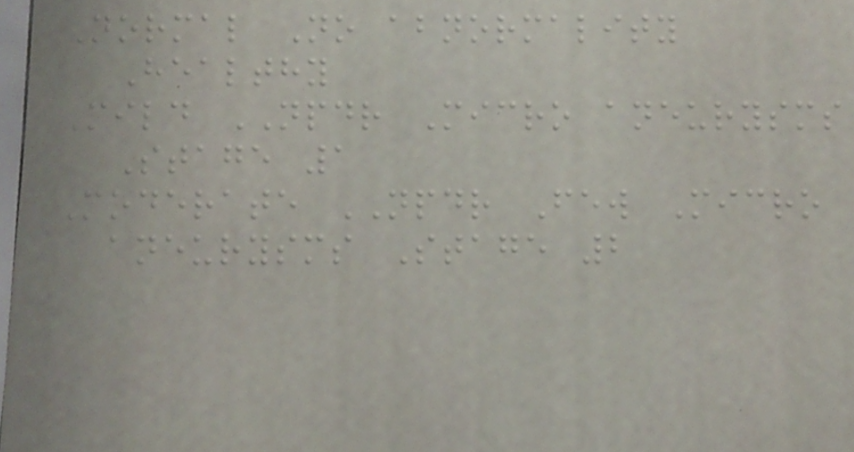Normal No abnormality
Healthy
Mild NPDR Micro aneurysms
Stage 1
Moderate NPDR Few Micro
aneurysms Stage 2
